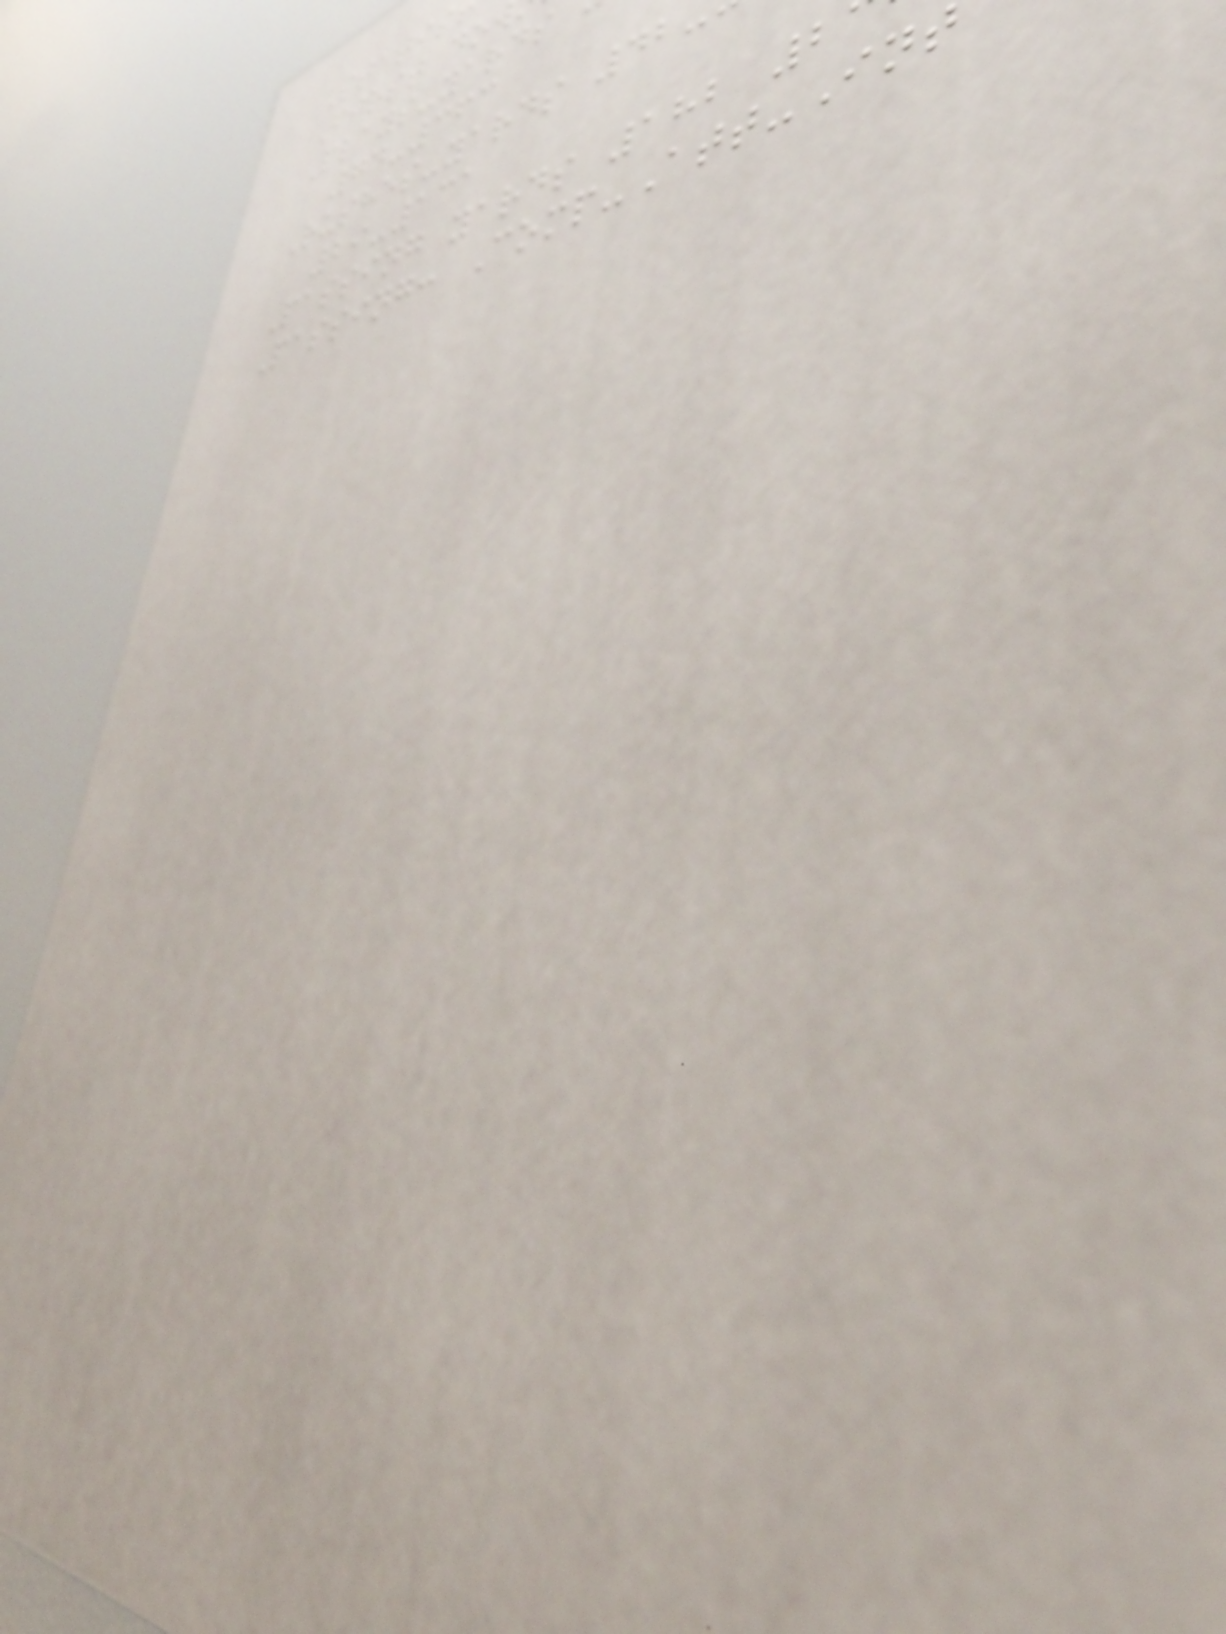Statis
First do
Plays-yards
74-363
Rushes-yards 42
29-131
Passing yards 182 2
Passing: Comp-Att-In
